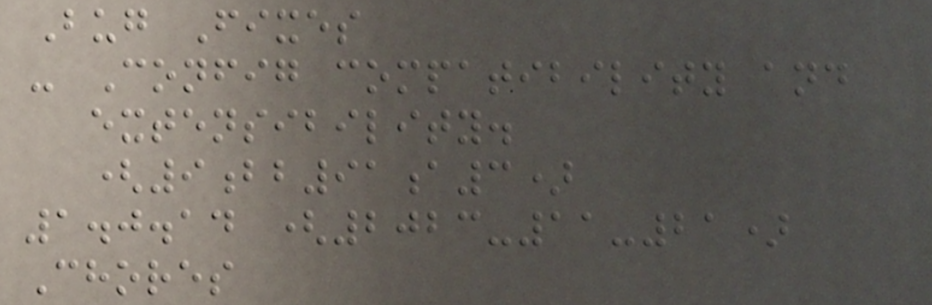Bug Fixes
- Config compatibility and
extensibility.
(9bb91a3)
1.0.14 (2023-11-21)
Chores
